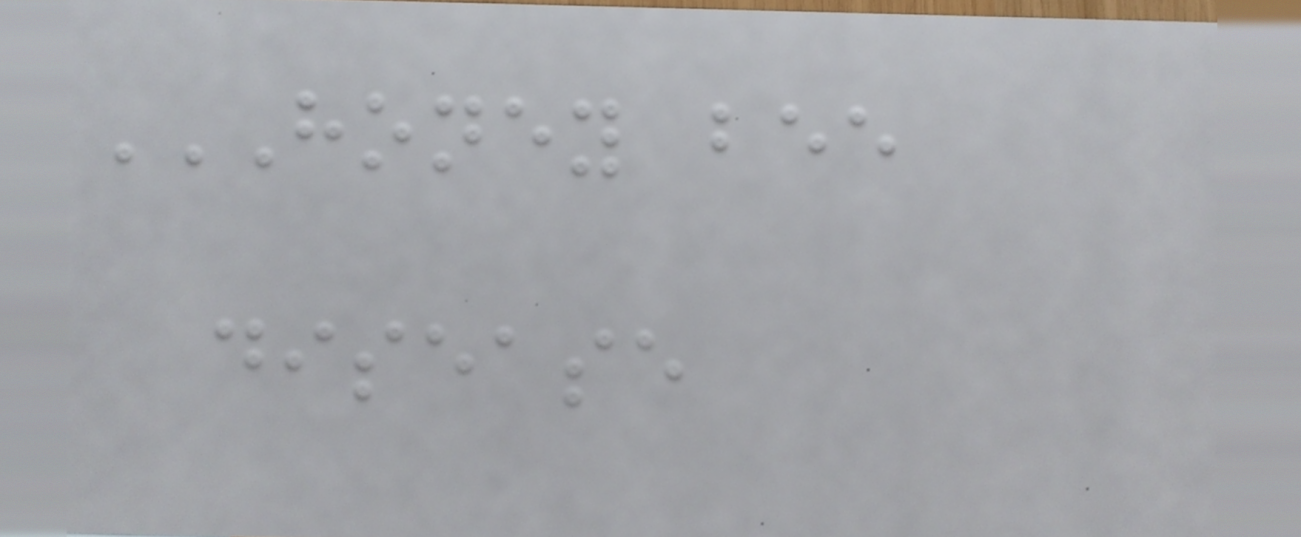HONEY BEE
DISEASE
